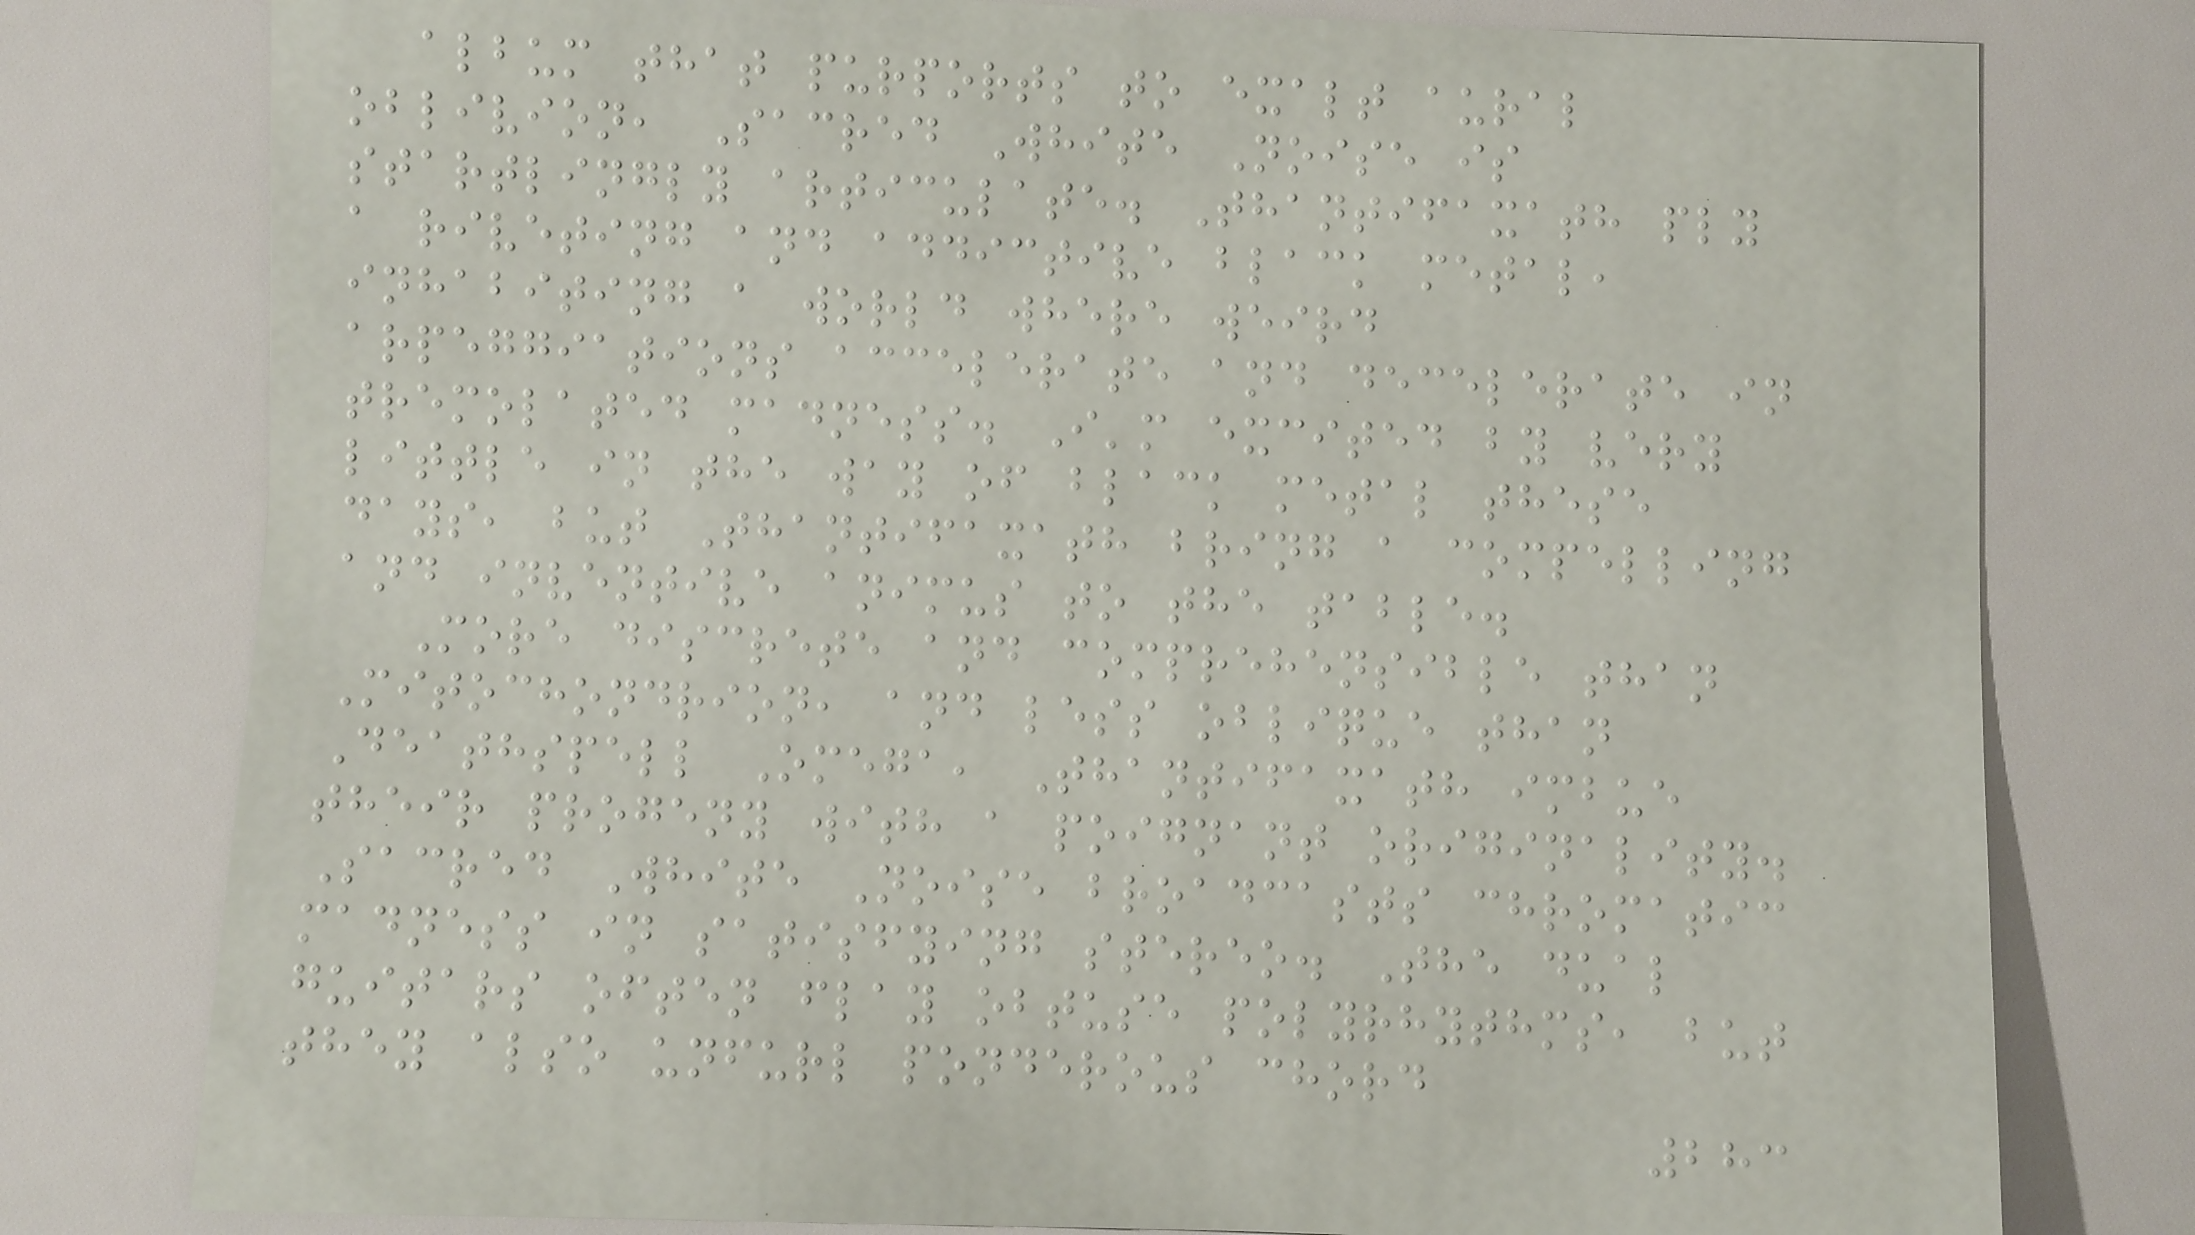album that purports to exalt aural
oblivion, Sacred White Noise is
startlingly articulate. Thantifaxath ply
a riveting and addictive black metal,
inhabiting a world where weird
arpeggiations accelerate and decelerate in
tremolated madness. I'm excited by very
little in the way of black metal these
days, but Thantifaxath bring a compelling
and inventive animus to the table.
More discrete and comprehensible than
Mitochondrion, and less oblique than
Deathspell Omega, Thantifaxath imbue
their progeny with a poignant originality.
Sacred White Noise broadcasts chromatic
madness in satisfying stereo. The dual
guitars often flay obtuse polyrhythms, but
they also unfurl ponderous chord
283
